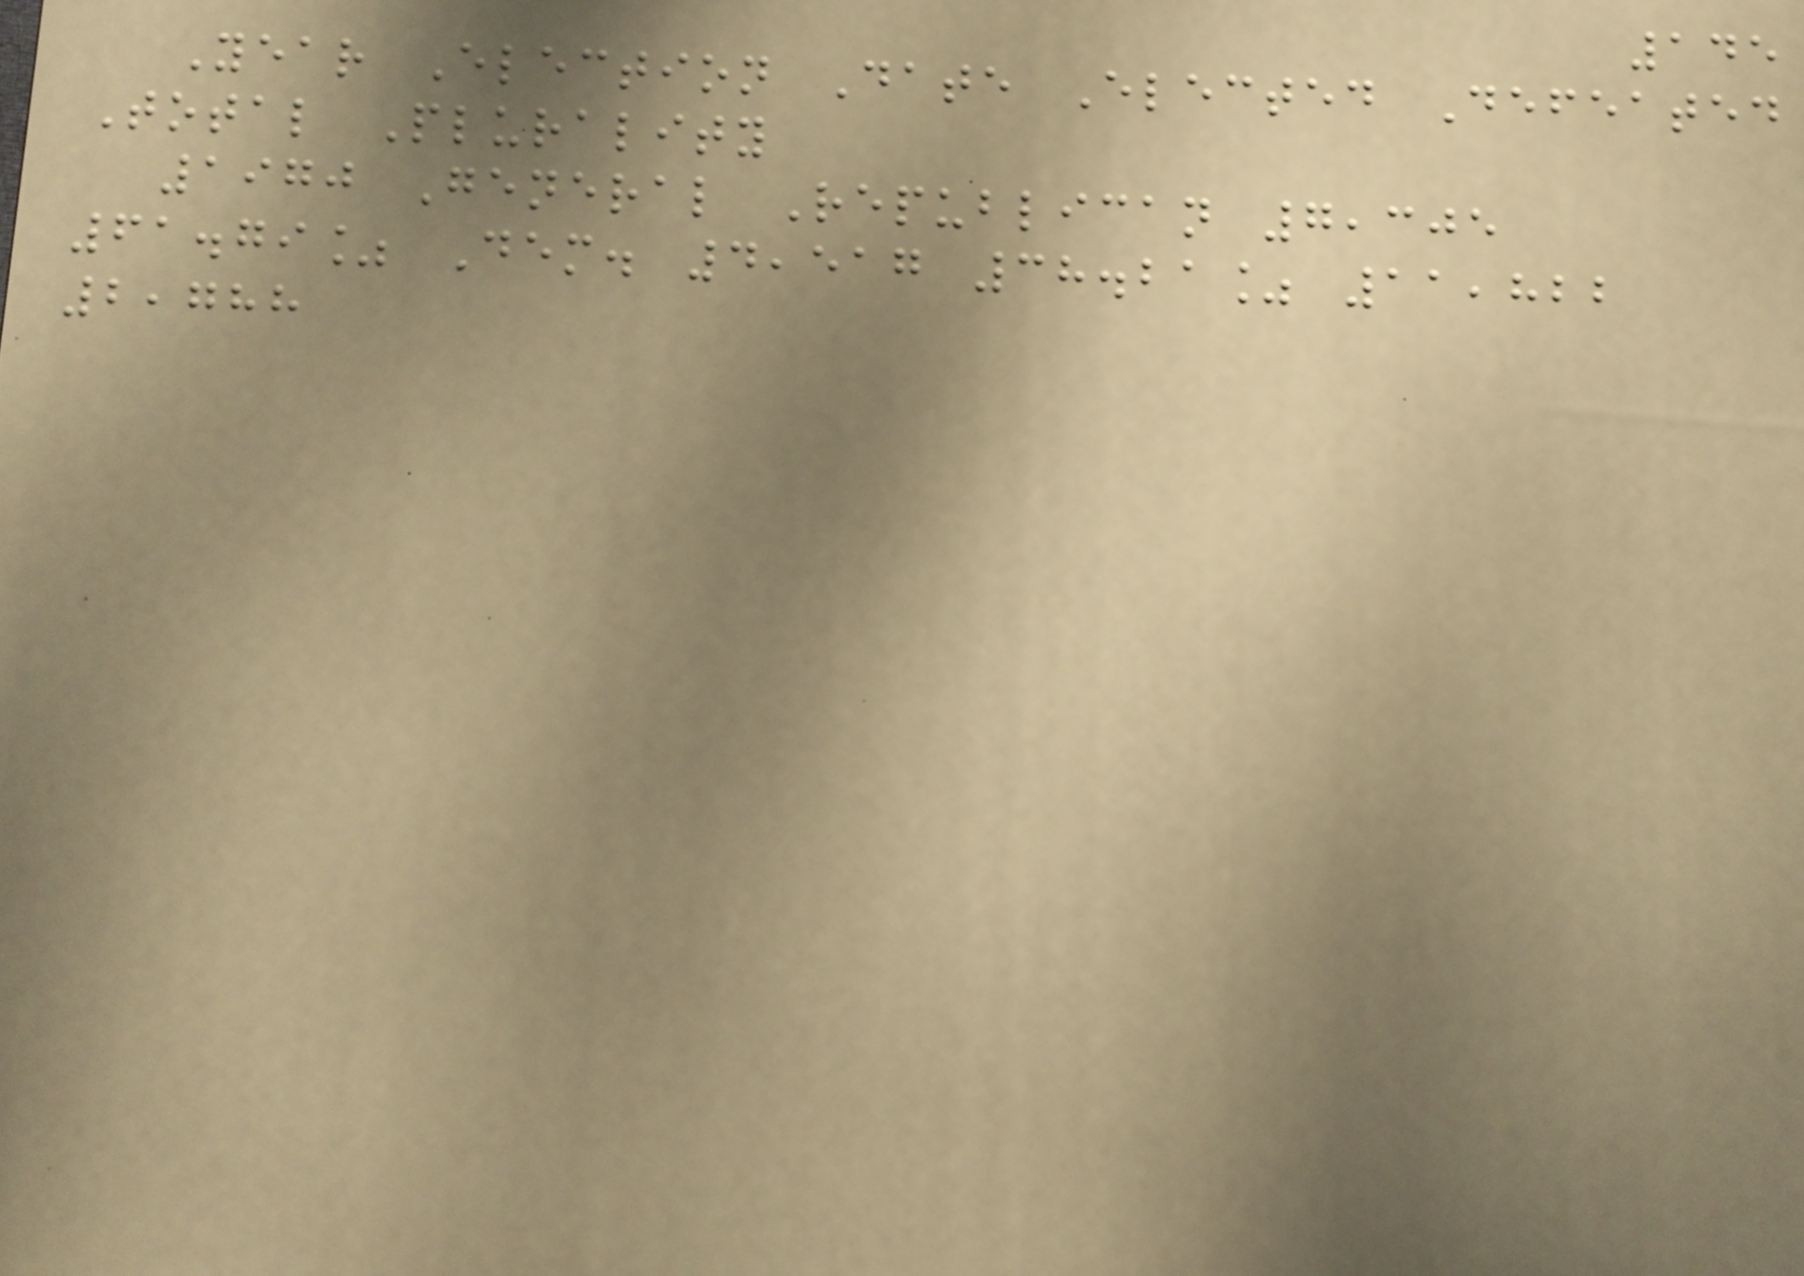145
Year Election Date Elected Defeated
Total Plurality
1970 General Republican 7,305
61.79% Dem. 4,517 38.21% 11,822
2,788
